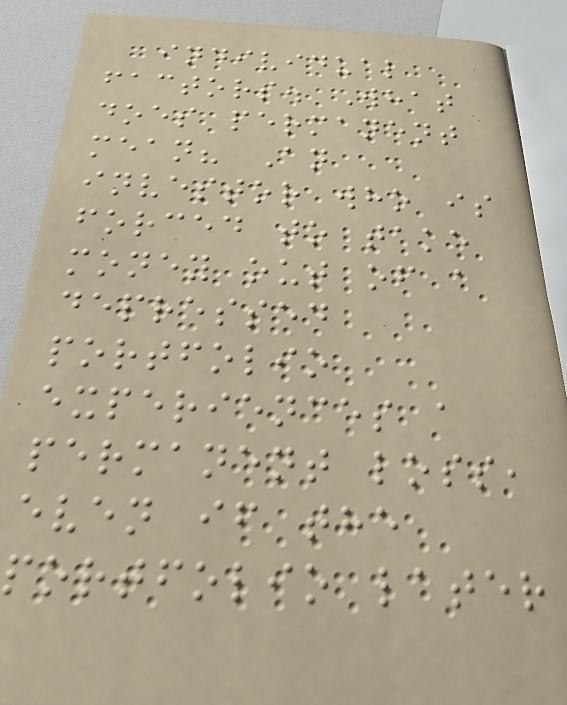individual
factors. What
does permanent
mean? An
investor who is
forced to take
money out of a
depressed
portfolio
experiences a
permanent loss,
even if the
portfolio later
